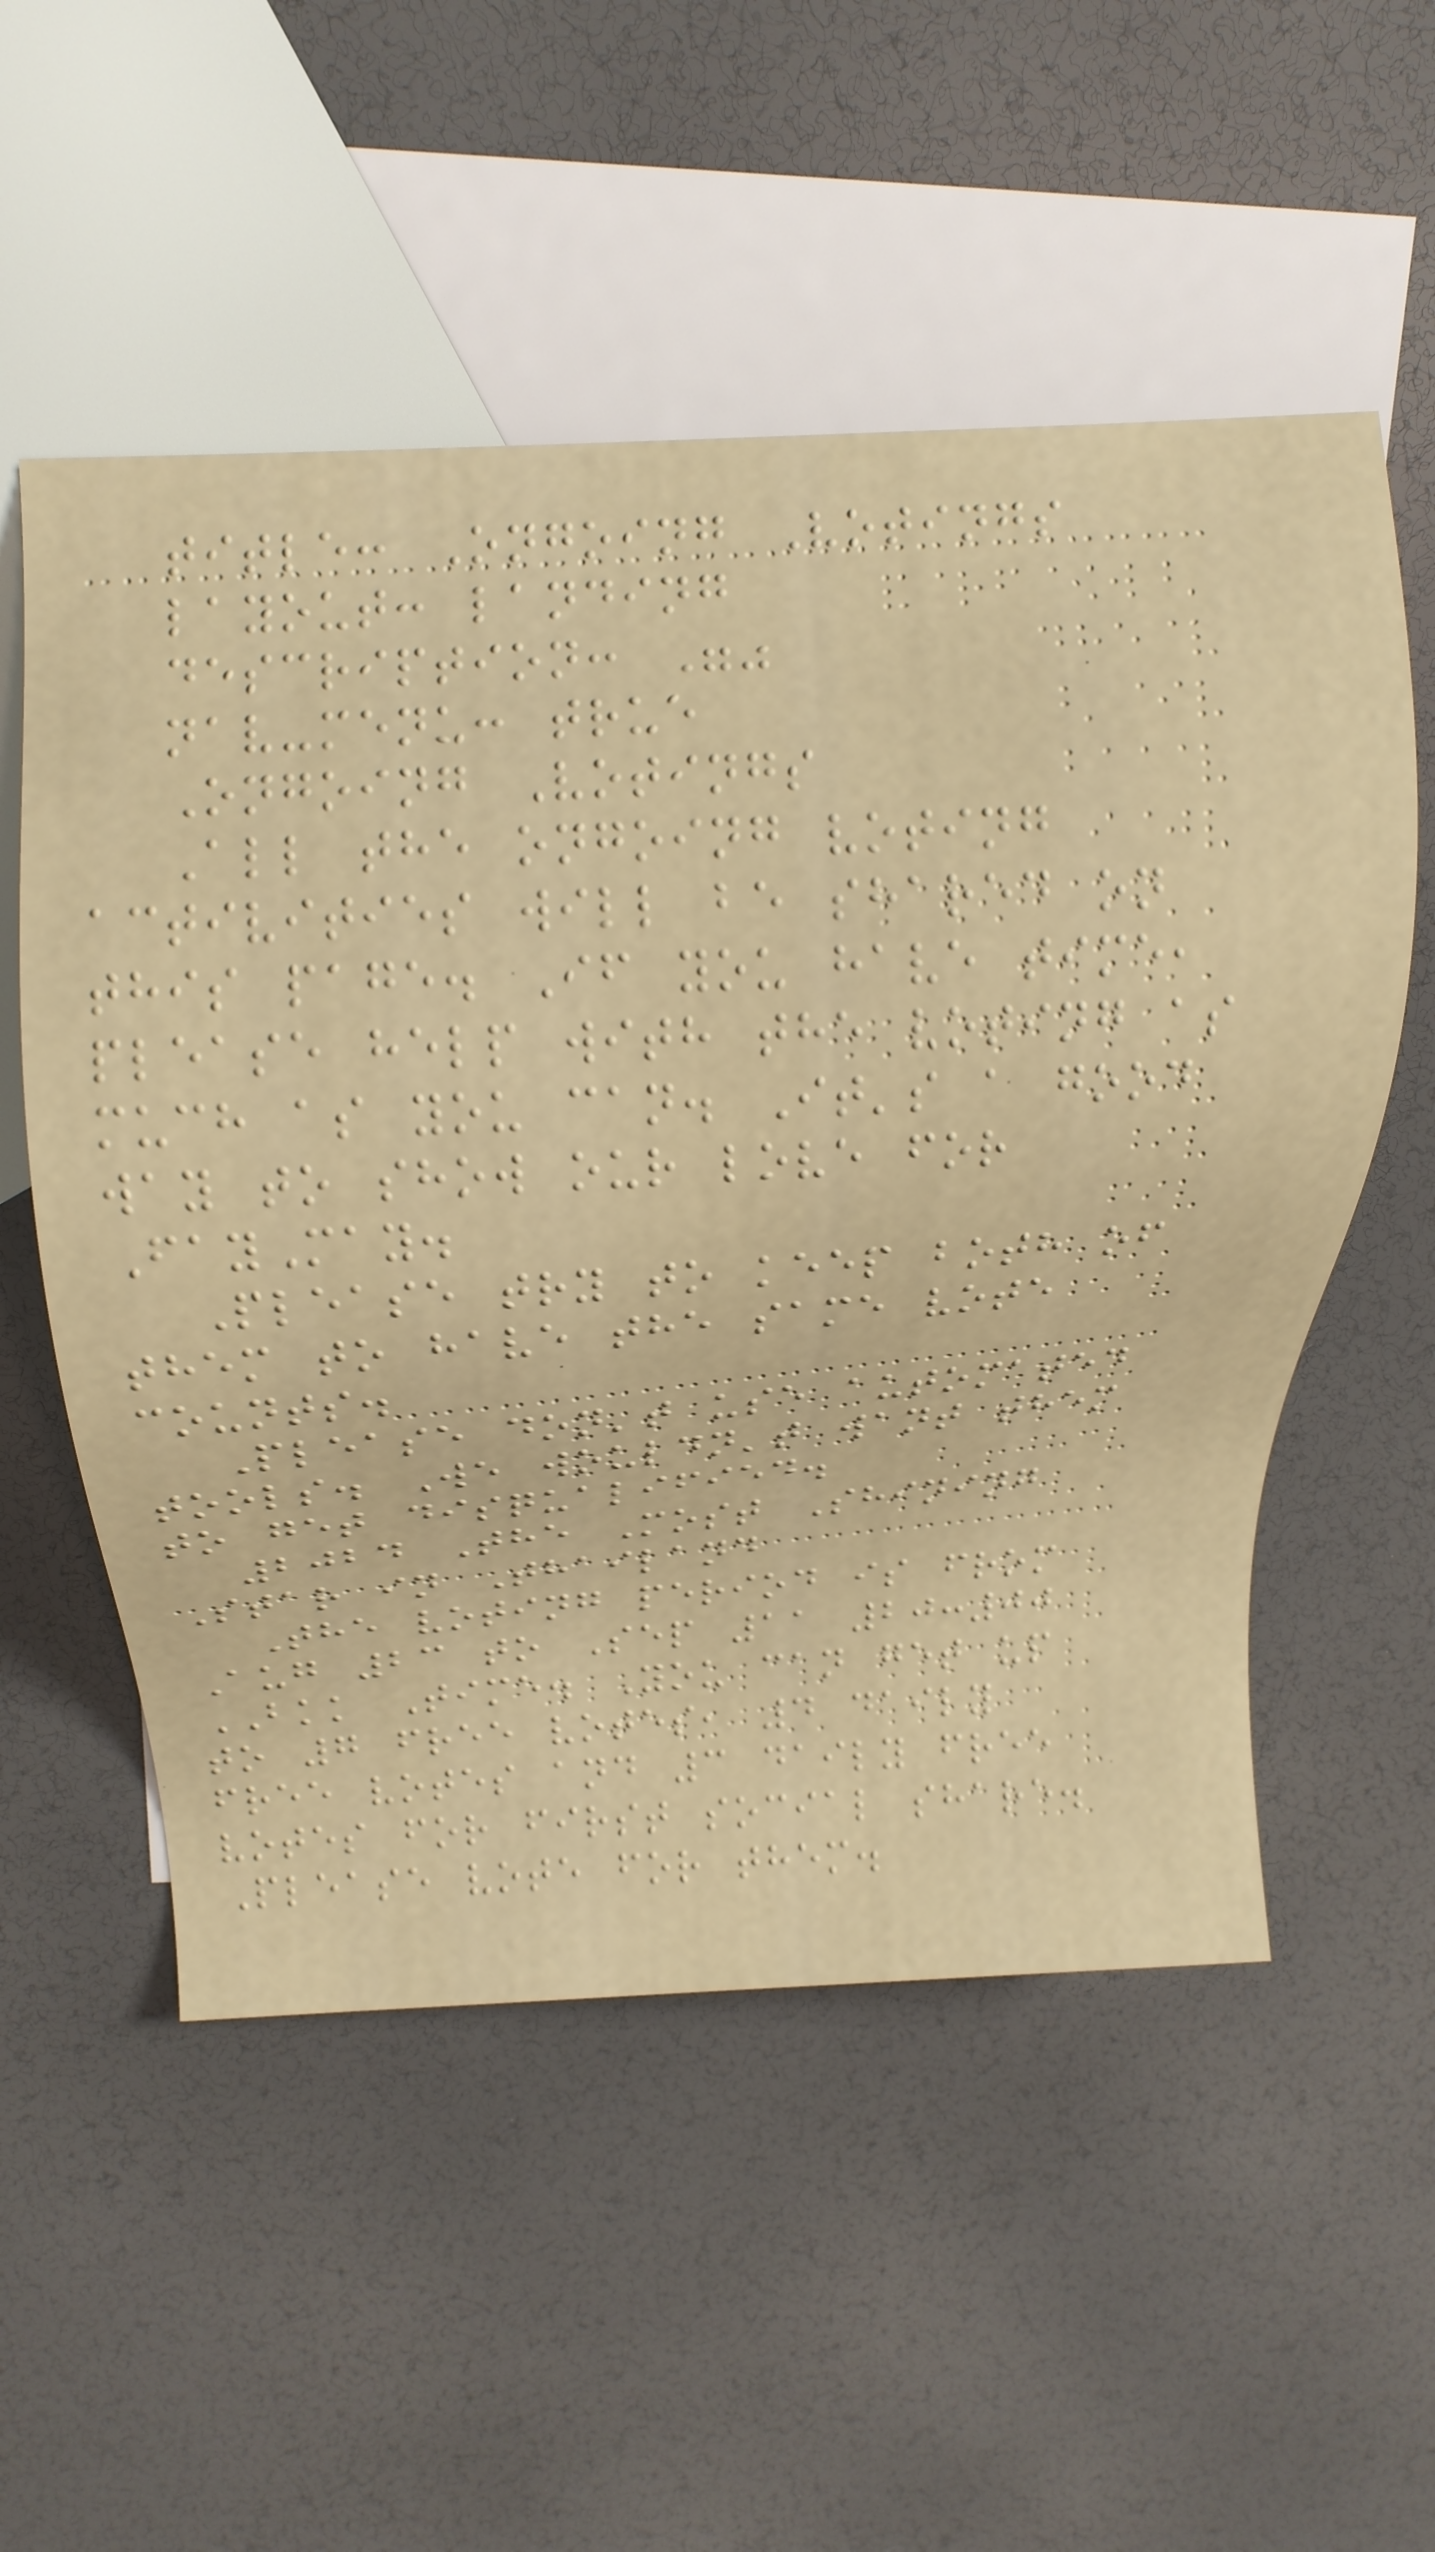title: Ongoing Votings
layout: landing
description: ""
nav-menu: true
Ongoing Votings
All the ongoing voting
activities will be shared on
this page. If you have time,
please help with the voting as
much as you can. It's a good
way to show our love for
FayMay.
Please try to keep both of
them to have the same vote
counts.
Please don't use automated
tools. We wouldn't want them
to get disqualified.
2024 The Most Shining
Star in Thailand
The voting period is from
Aug 23 to Sep 11 20:00
BKK Time. You can get up
to 7 free votes, 4 daily
free votes and 3 daily free
votes for first social share.
Please vote for them.
